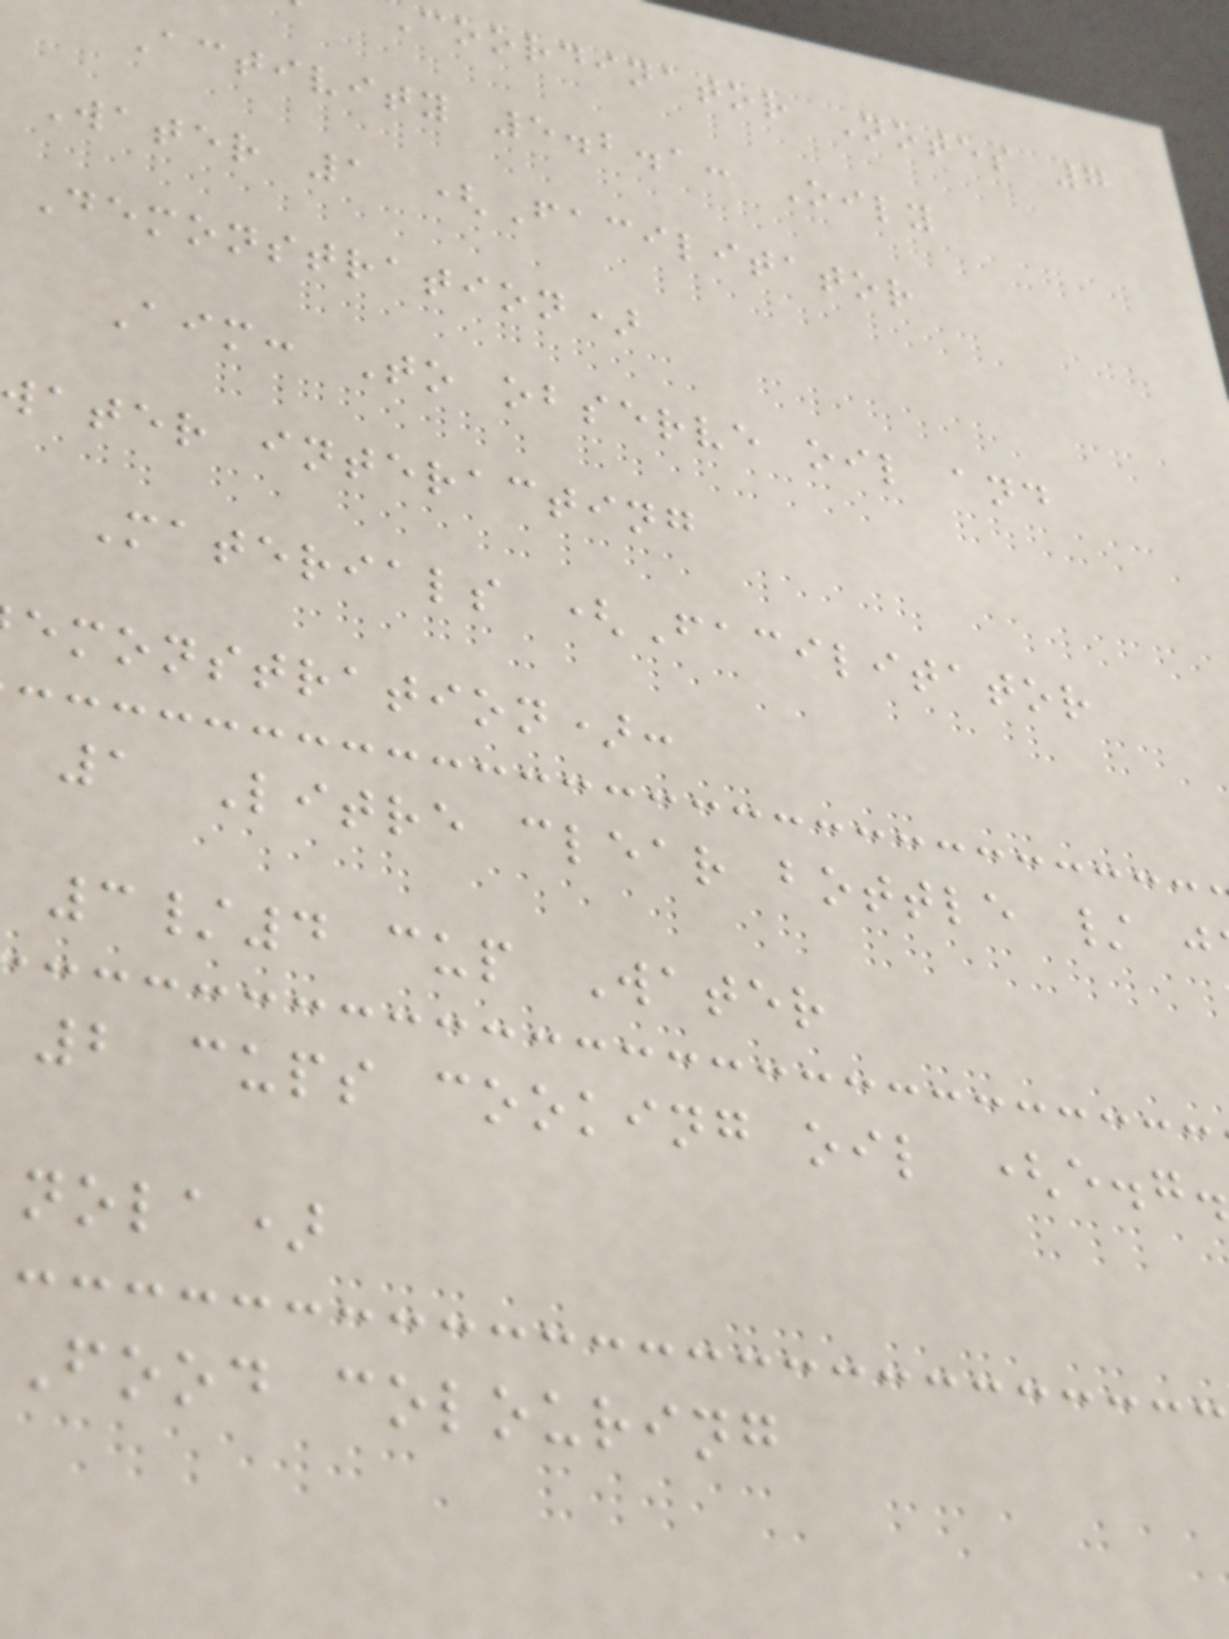coordinator Notes 7
Activity 5.2.1: Oily
Water 1 (Facilitator
Demonstration)
Aim: To observe oil and
water interacting
Materials (Facilitator
emonstration):
1 Litre clear bottle / j
3/4 cup Water
2 cups cooking oil (e.g.
nola)
Food colouring
